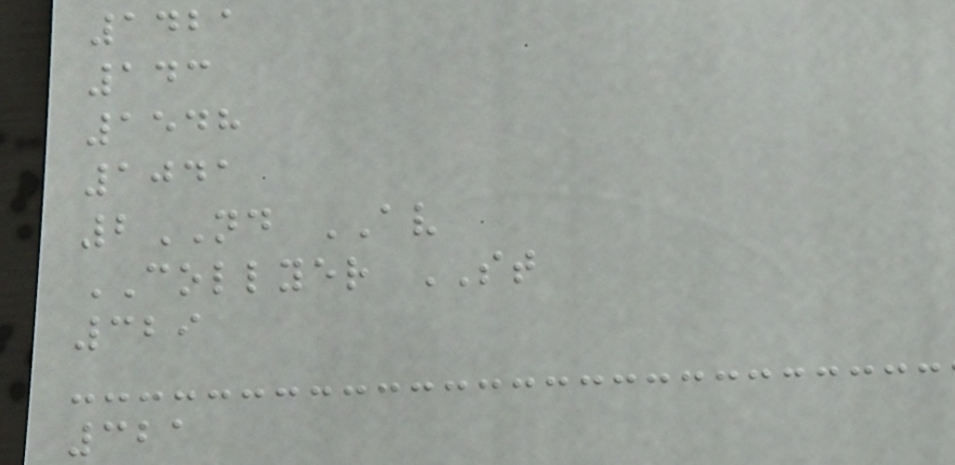1421
143
1548
1041
2ND AV
COLLYER ST
329
321
